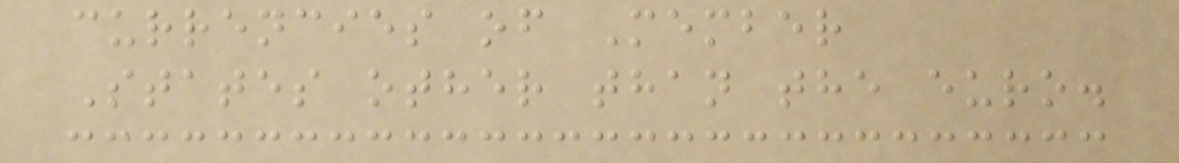currencies of Member
States other than the euro.
